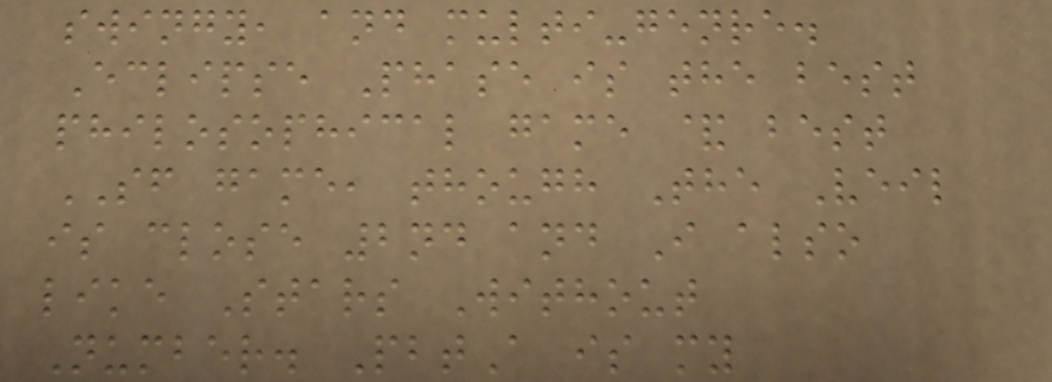swingy, and multi-genre.
Eclipse Phase is the best
philosophical game & best
SF game, though The Veil
is close 2nd and I also
like Stars Without
Number. PbtA is my
